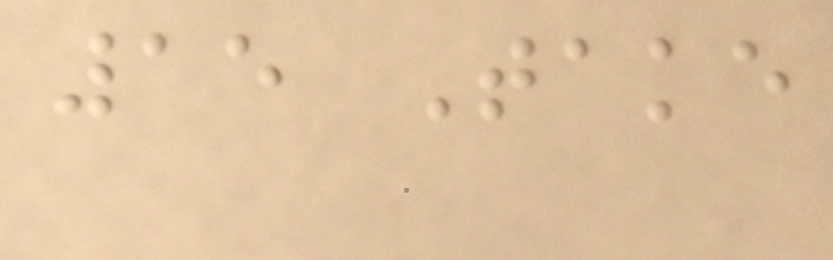15 Take
